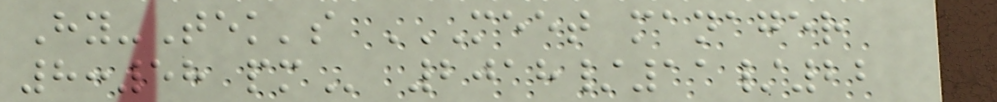Hy-Tek's MEET MANAGER
8:58 PM 2018/11/22
